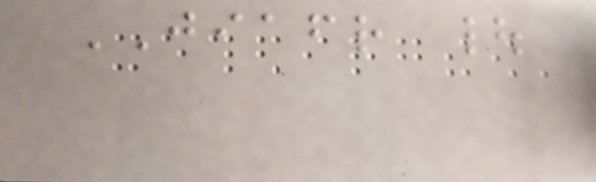JIAFR |
